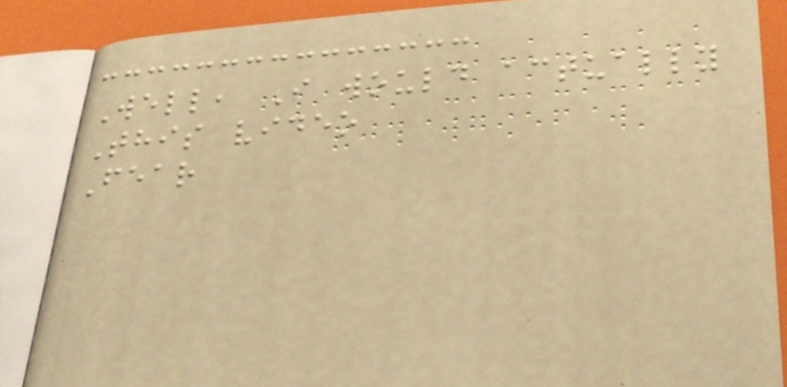Well, I would actually
This video
Fear
